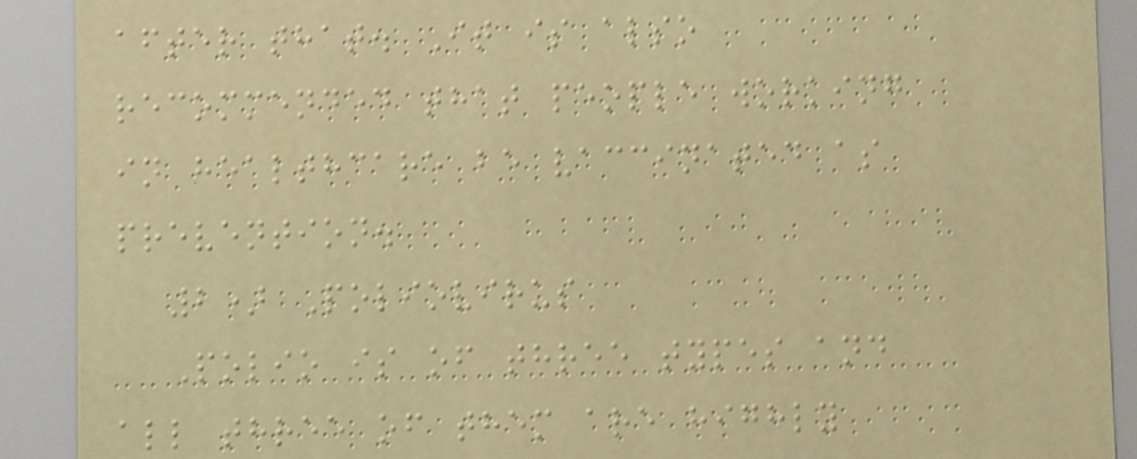after that. It is also
recommended that people working
in healthcare be vaccinated as
prevention.
2) Poliovirus
Polio is of three types and
all three of them are highly
